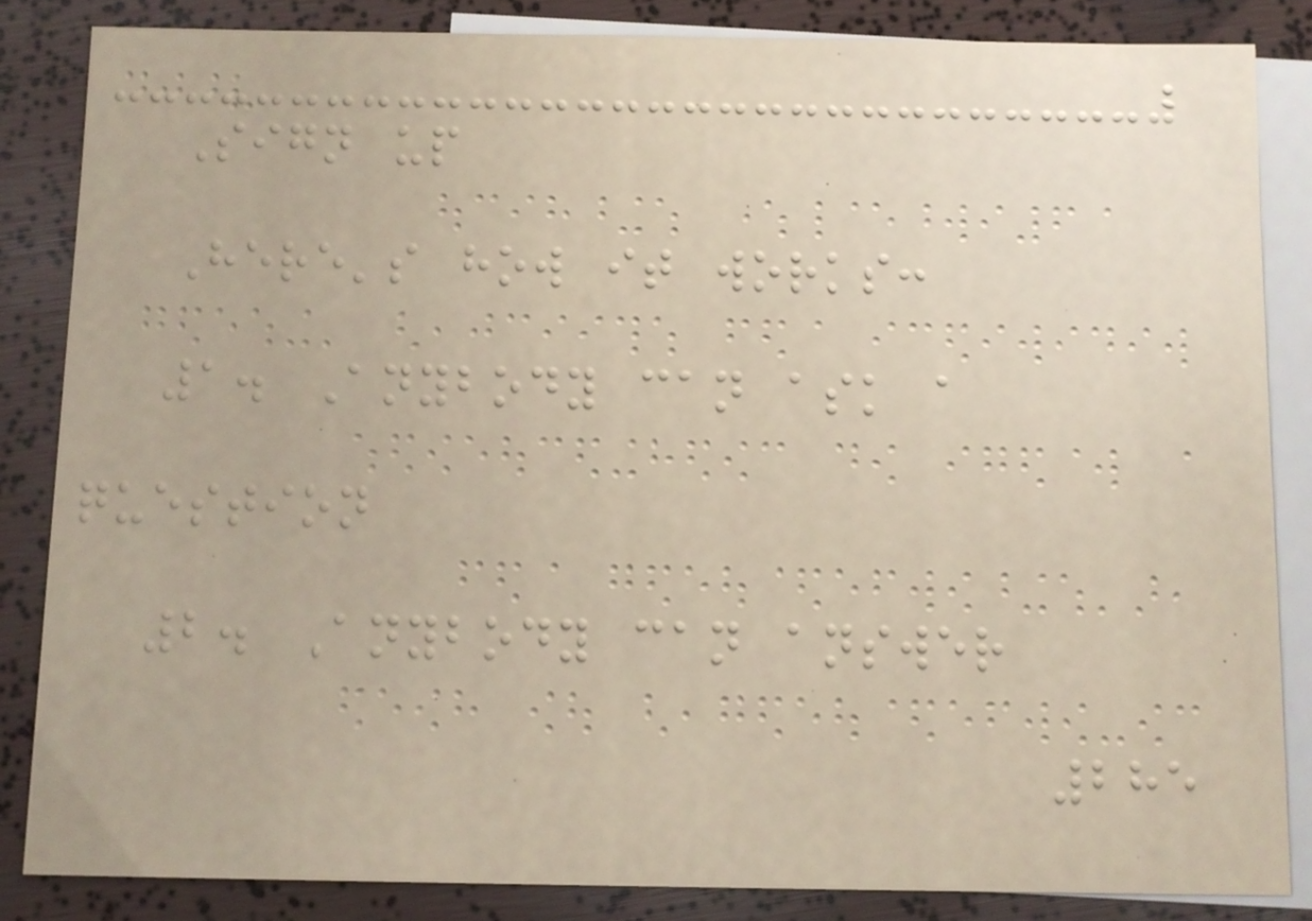Sign up
Here's how it works:
1. Anybody can ask a
question
2. Anybody can answer
285
